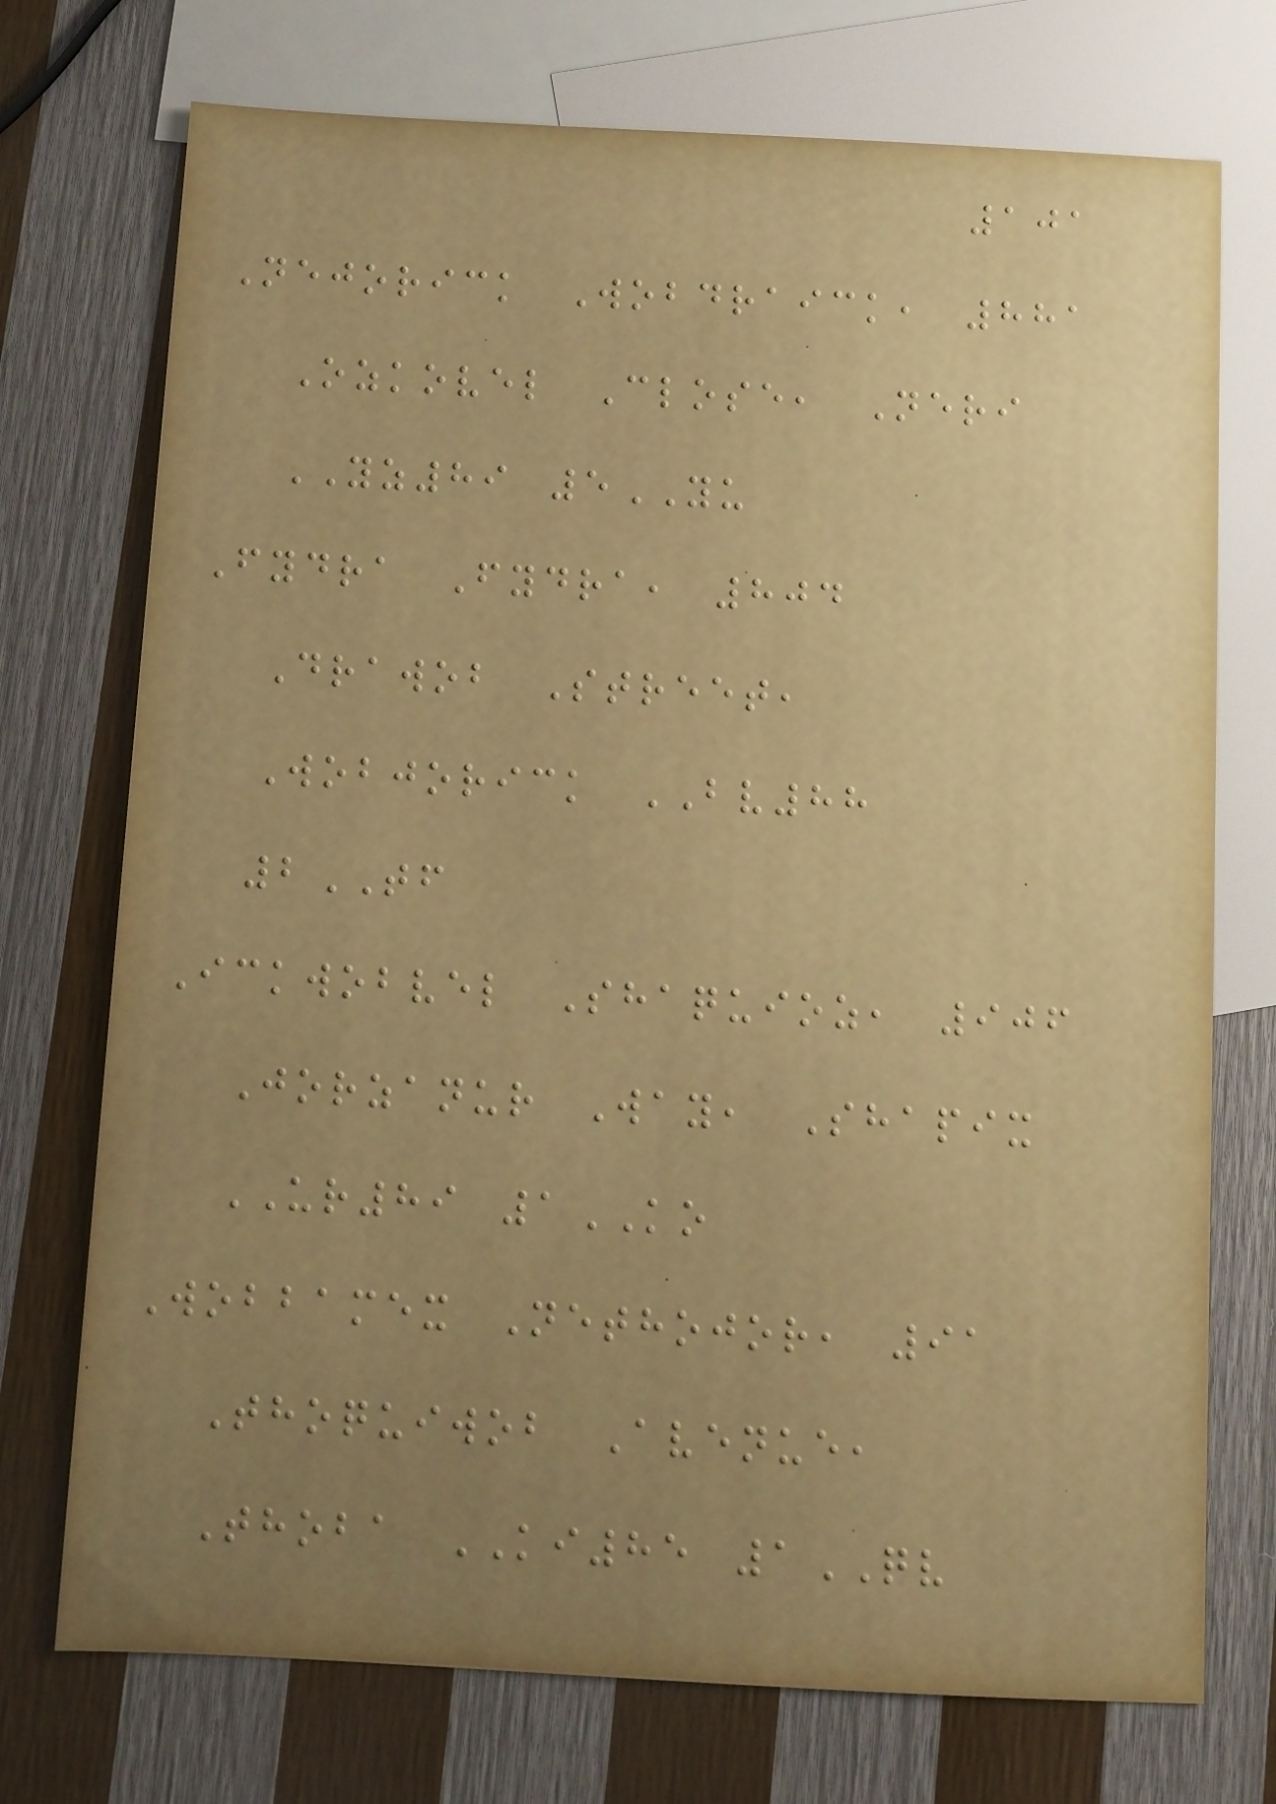101
Nejorick Wobdraick, 881
Ozkovel Close, Neri
YZ89 5YU
Fydra Fydra, 804
Drawob Street,
Wobjorick BV88
2TF
Ickwobvel Shaquioz, 906
Jorzanur Way, Shapix
UR89 1KO
Wobbamex Nethojor, 91
Thoquiwob Avenue,
Thoba KI85 1QV
